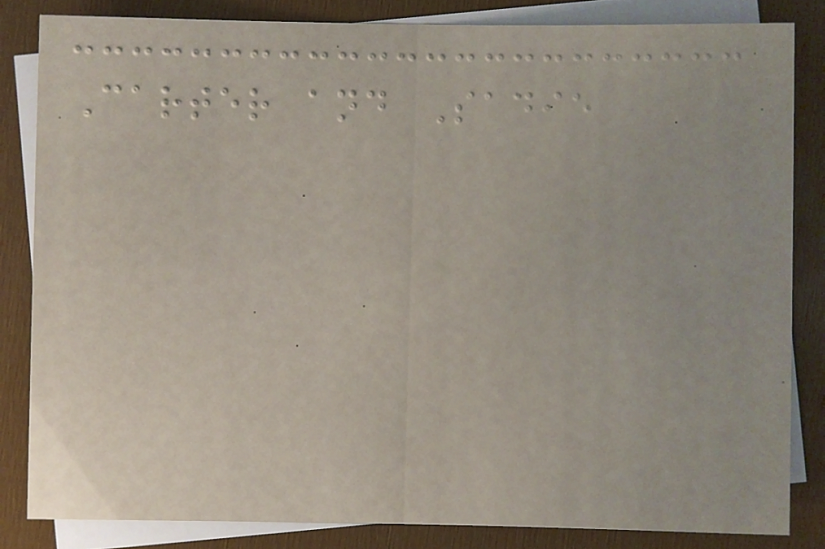Carter and Sadie
